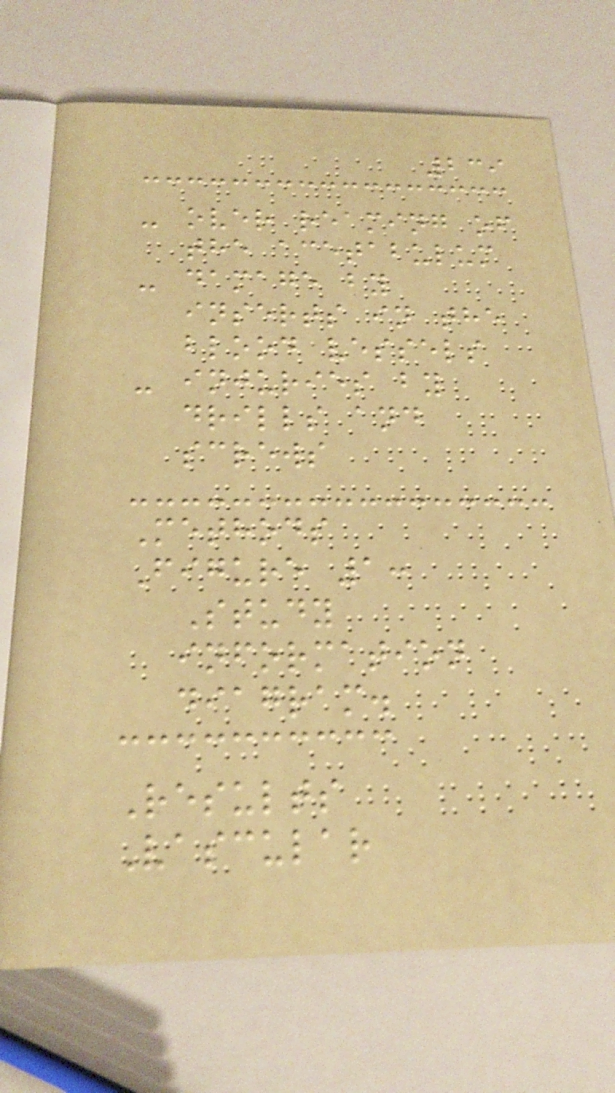239
- over reaming of
the acetabulum
- damage by
inserts in the
blood vessels
- injuries by
drills and
screws
Methods
Figure 1:
Study
information
diagram.
Results
Vascular
